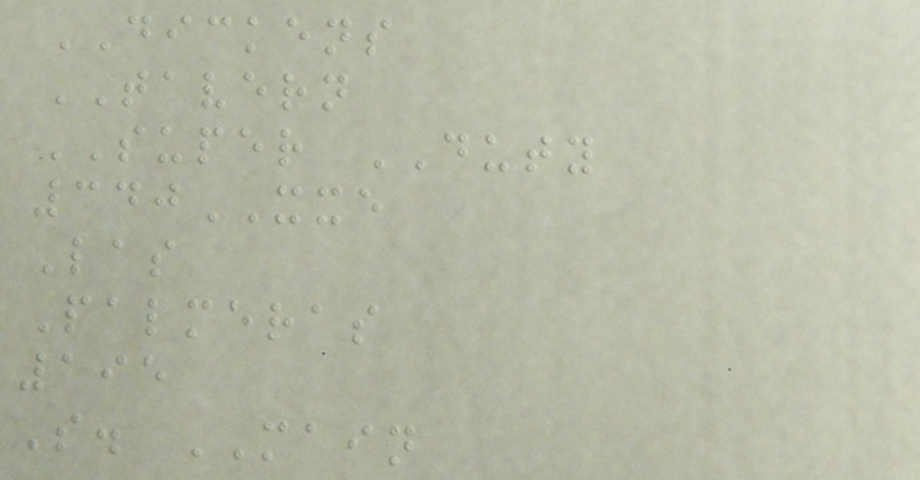DICKENS
TAVERN
SUPER DUTY
340XXE
Las
Palmeras
195
S. MAIN
